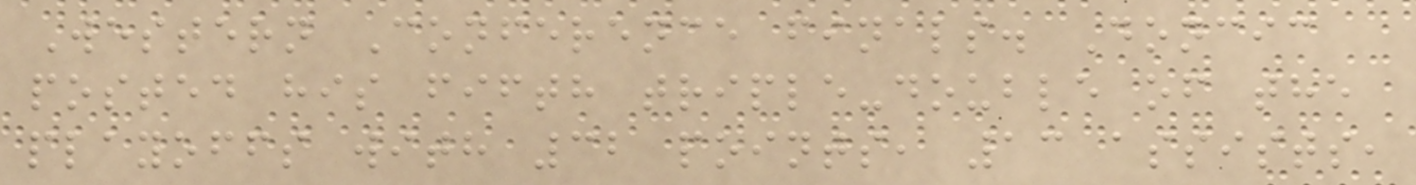Western Conference finals. Doncic
posted his fifth triple-double of the
playoffs with 32 points, 13 assists,
